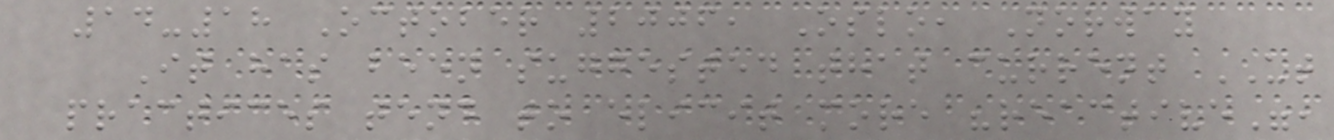14-18 October 2006, Oslo, Norway
It has been suggested that current UT
practices tend to elicit more "reactive",
